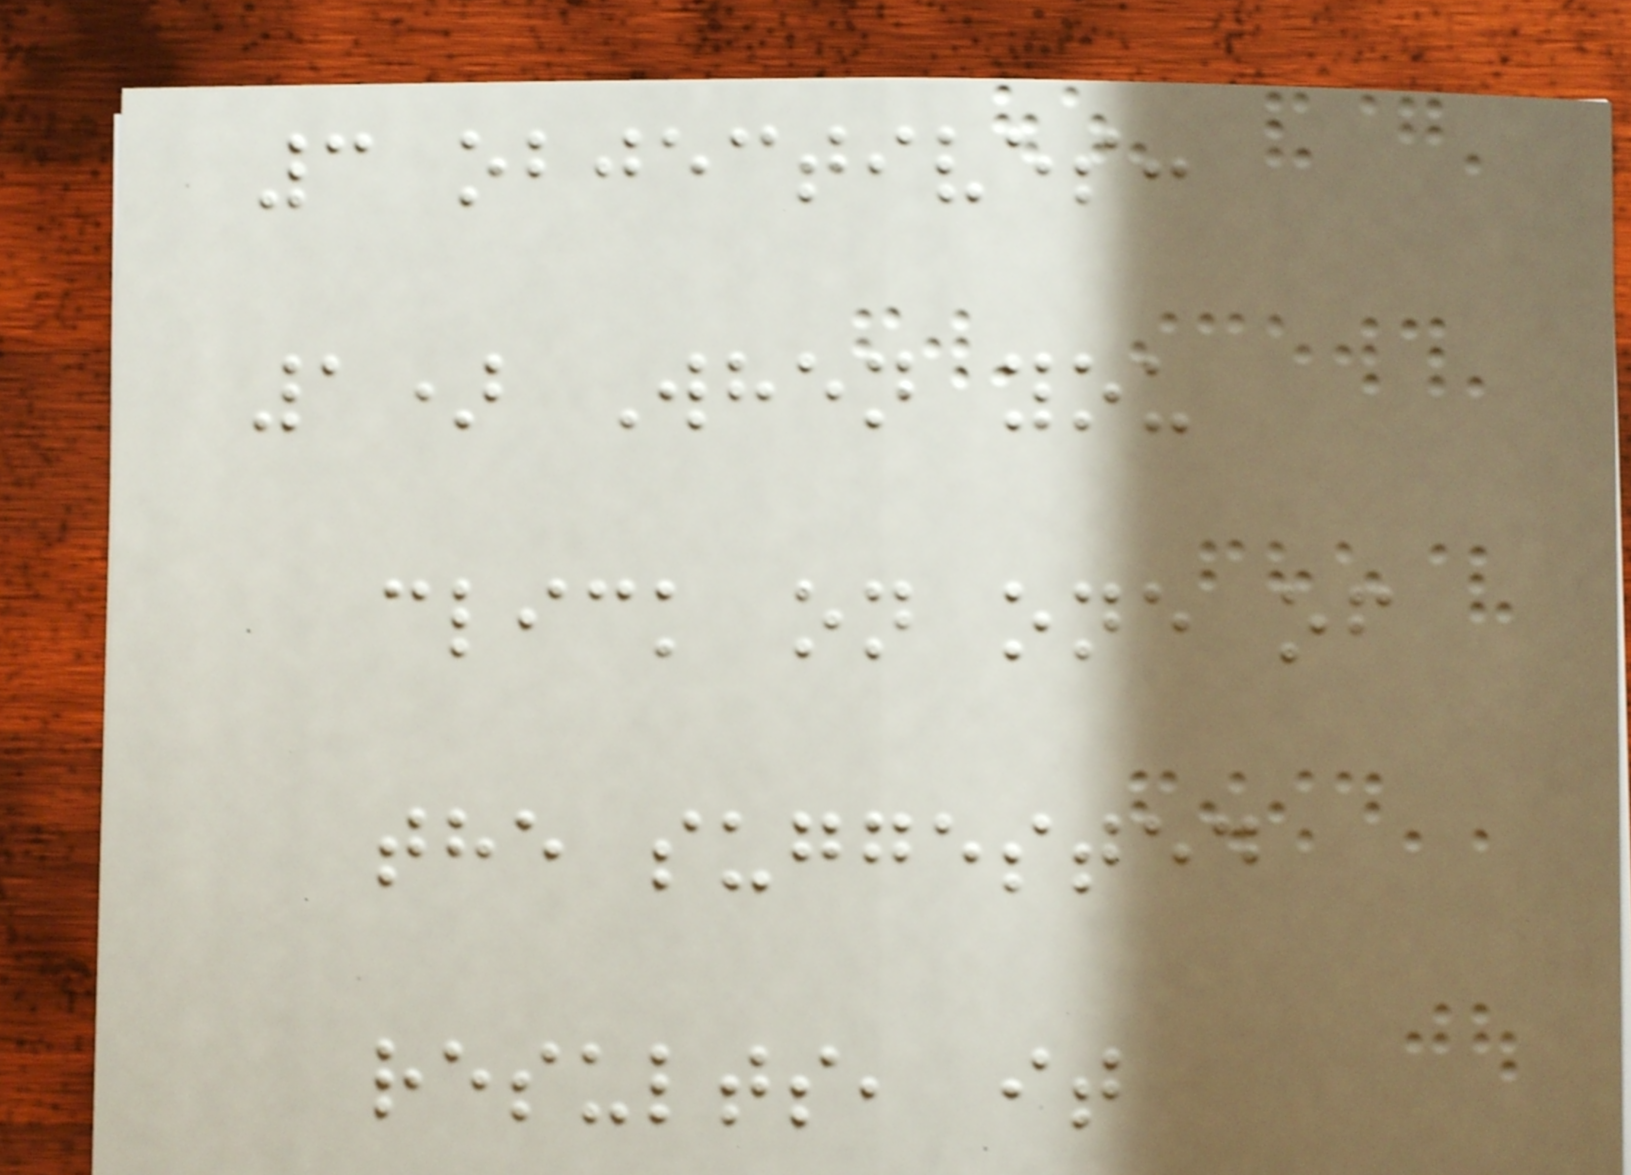3 objectives:
1) When you
click on one of
the suggested
results, it
